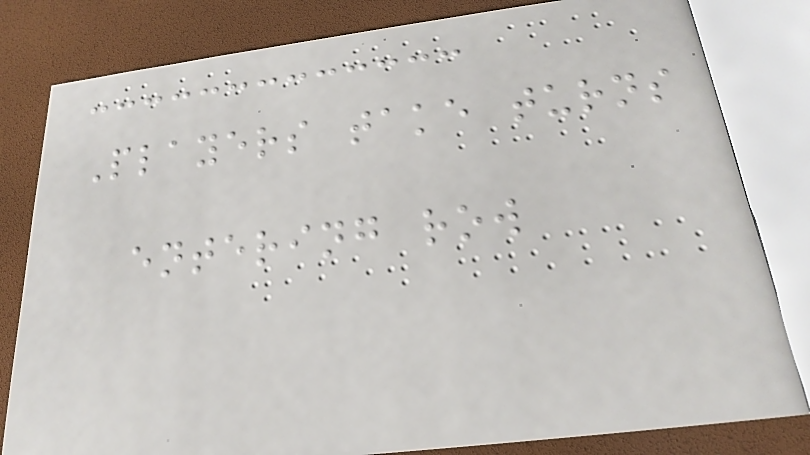Players take turns
entering row
